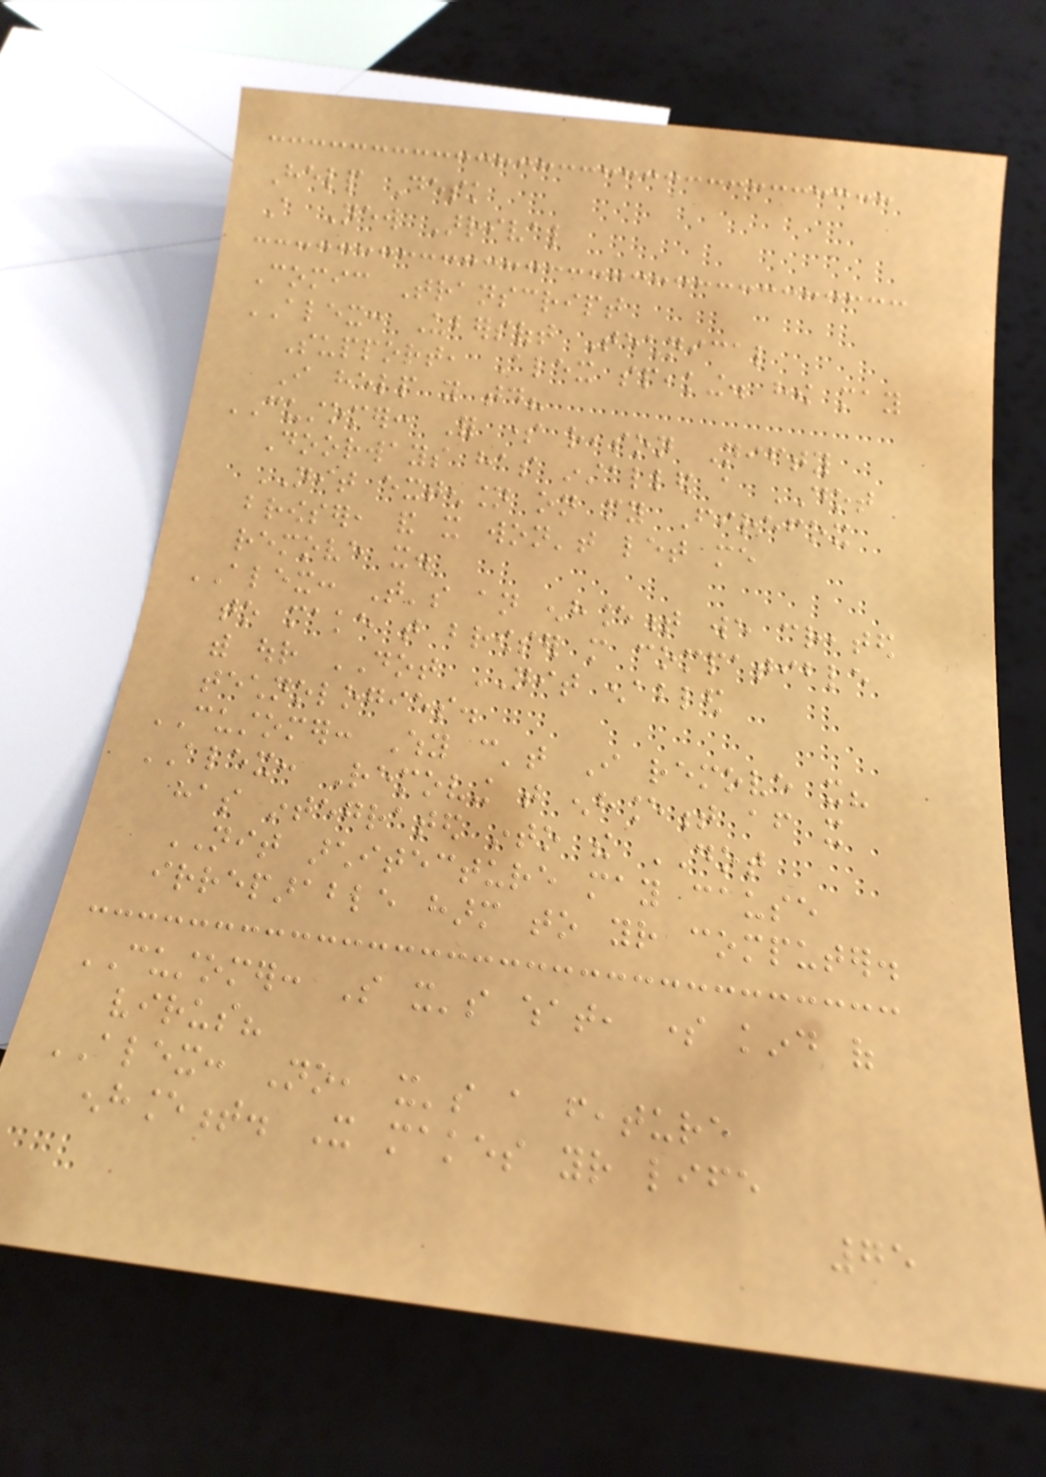Help Desk
A New Arrival
Comic Transcript
ALEX: Ubersoft Technical
Support, Alex speaking. how may
I help you today?
CUSTOMER: For some reason Nifty
Doorways has installed a DOT
NIT extension on my Firefox
browser, and it won't let me
remove it.
ALEX: That's an enhancement we created
to make that browser more compatible
with our DOT NIT enabled
technologies.
CUSTOMER: Why can't I remove it?
ALEX: Removing that enhancement after it
has integrated into the DOT
NIT architecture may cause
irreparable harm to your computer.
CUSTOMER: So it's what, some kind of
virus?
ALEX: No, it's a feature
enhancement. It makes your life
75
